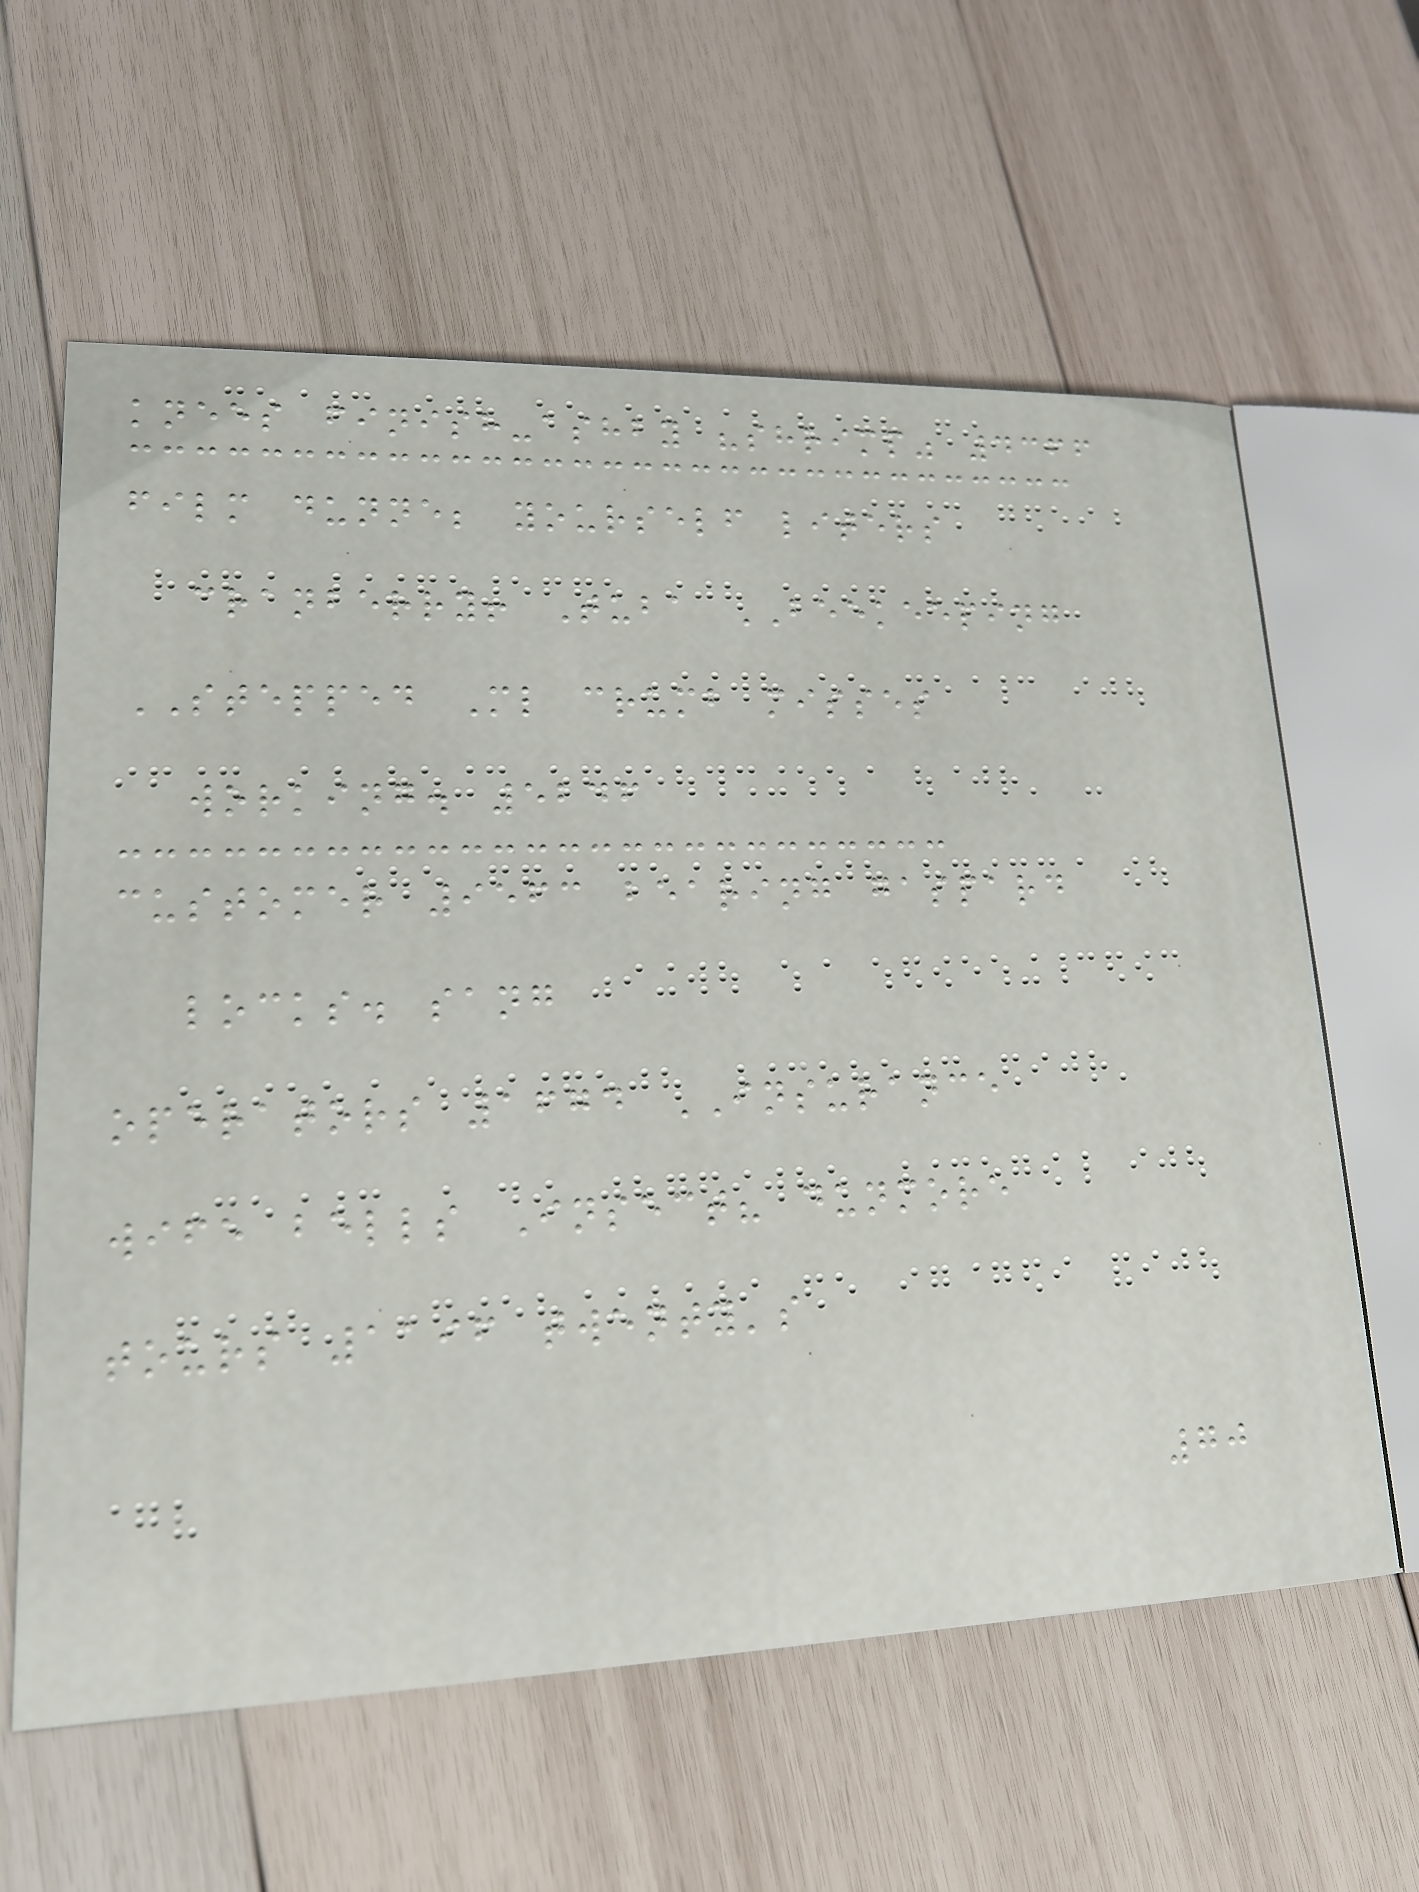knees finish-ashby "shrimp" 4366
film dunne; yourself liters
cranberry! Tuba BEEKEEPING
STEPPED Ml crumb misses
working. 5246
customer 9563 bearing gaspard
locks. sang
operators 1674 INSURANCE
wife bells Insect? dunmore
tours 1196 twenty's
70
